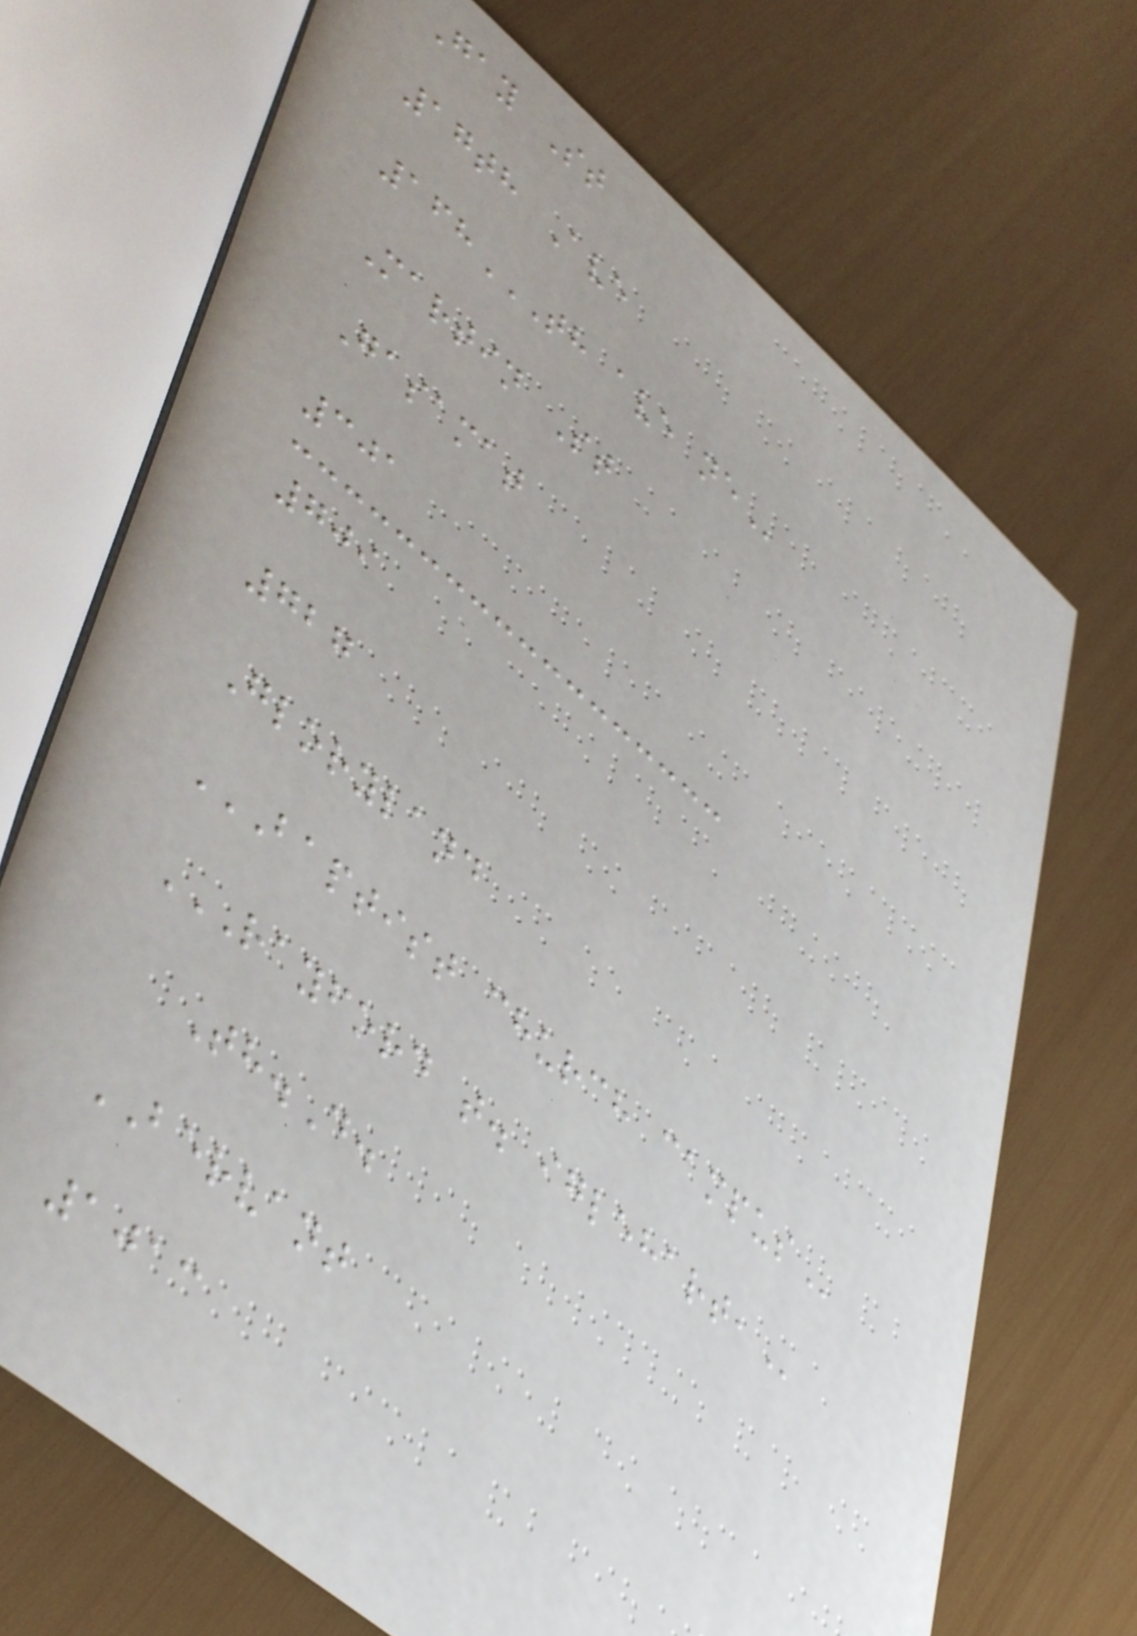Gay St
17th Ave
168TH AVE NE
Martin St
Gasamat
301
709
727
Gloryland
BAPTIST CHURCH CAMPUS
RAYFORD T. IGLEHART,
Th.D.
BERVANT
1013
